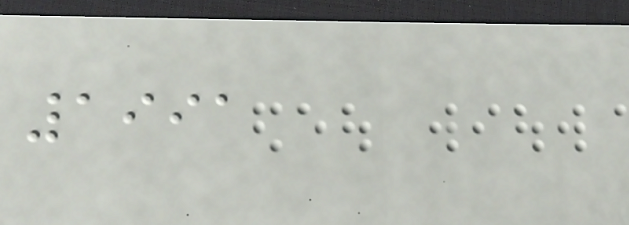1991
